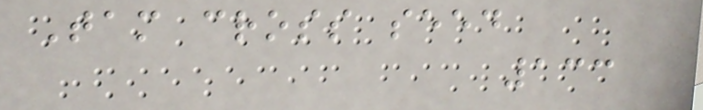Tam cross seed
133
